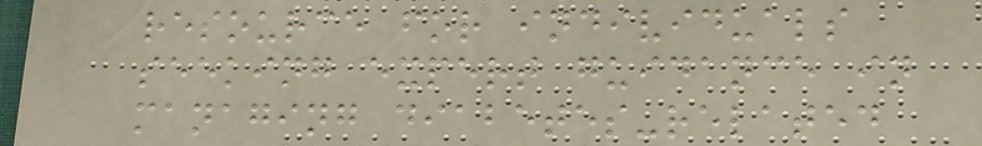resource for individuals
seeking expert guidance in
managing diabetes-related
